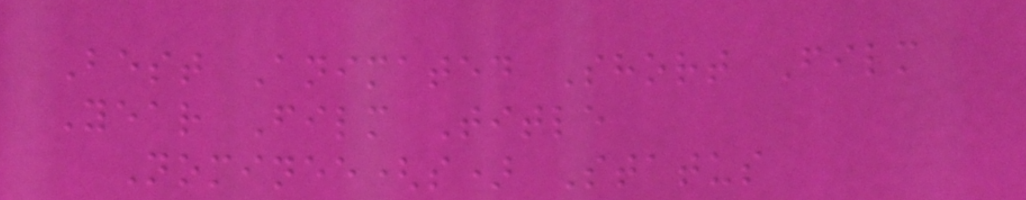Best Animated Short Film
Year Film Title
Nominee(s) Status
